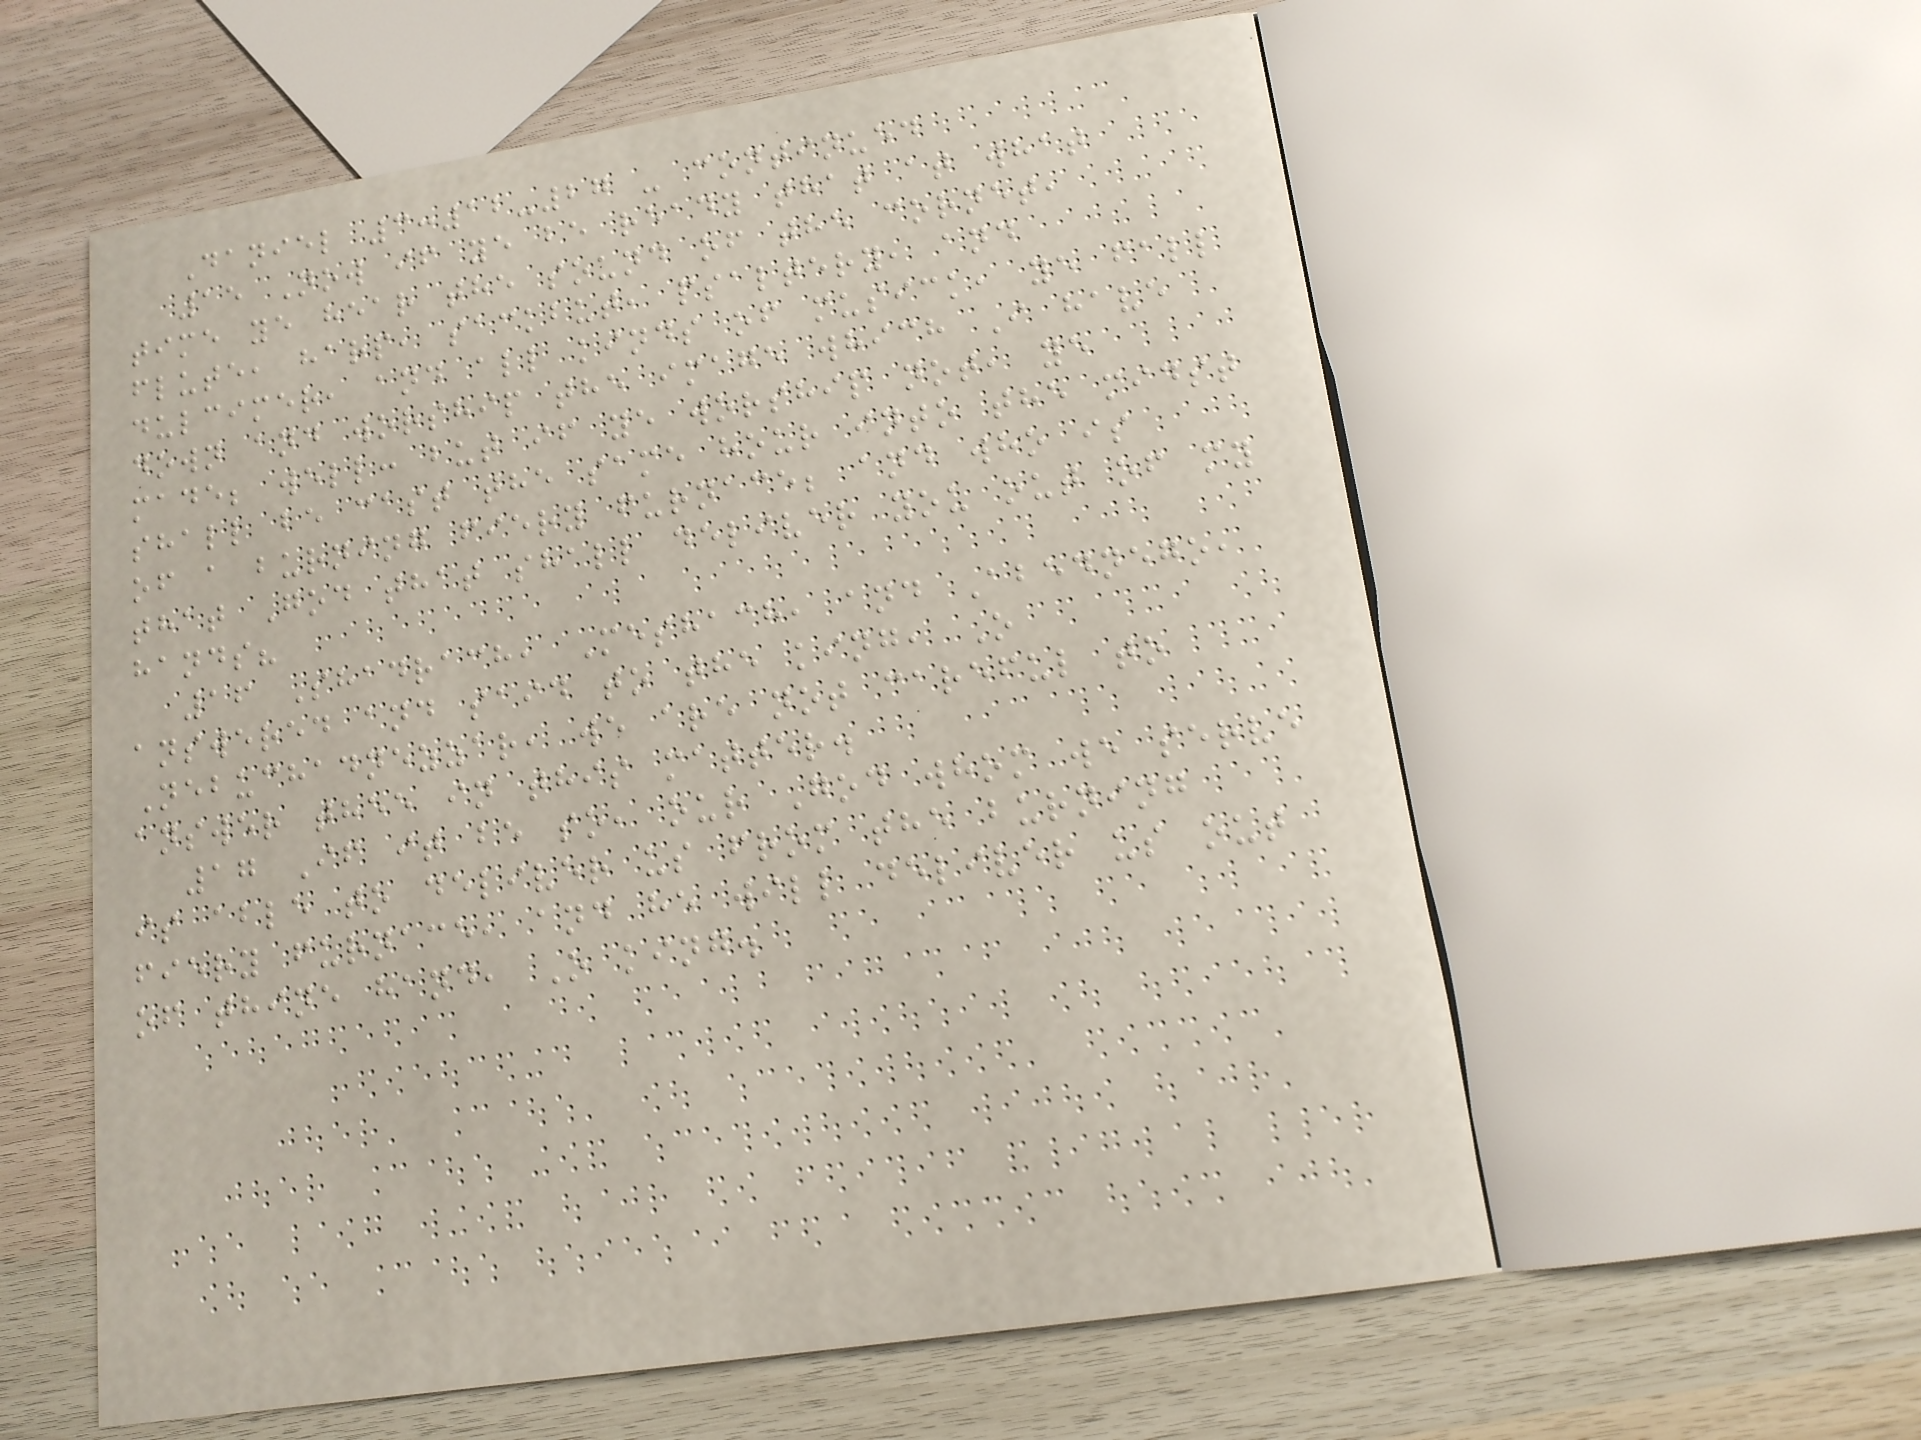Daniel 3:12-27 - continued
15 Now if ye be ready that at what
time ye hear the sound of the cornet,
flute, harp, sackbut, psaltery, and
dulcimer, and all kinds of musick, ye fall
down and worship the image which I have
made; well: but if ye worship not, ye
shall be cast the same hour into the midst
of a burning fiery furnace; and who is
that God that shall deliver you out of my
hands?
16 Shadrach, Meshach, and Abednego,
answered and said to the king, O
Nebuchadnezzar, we are not careful to
answer thee in this matter.
17 If it be so, our God whom we serve
is able to deliver us from the burning
fiery furnace, and he will deliver us out
of thine hand, O king.
